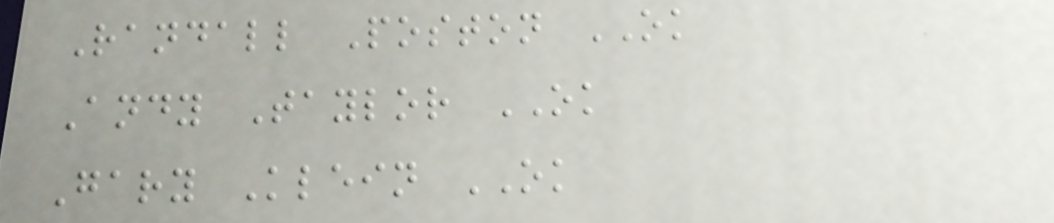Randall Poston OK
Andy Taylor OK
Gary Klein OK
